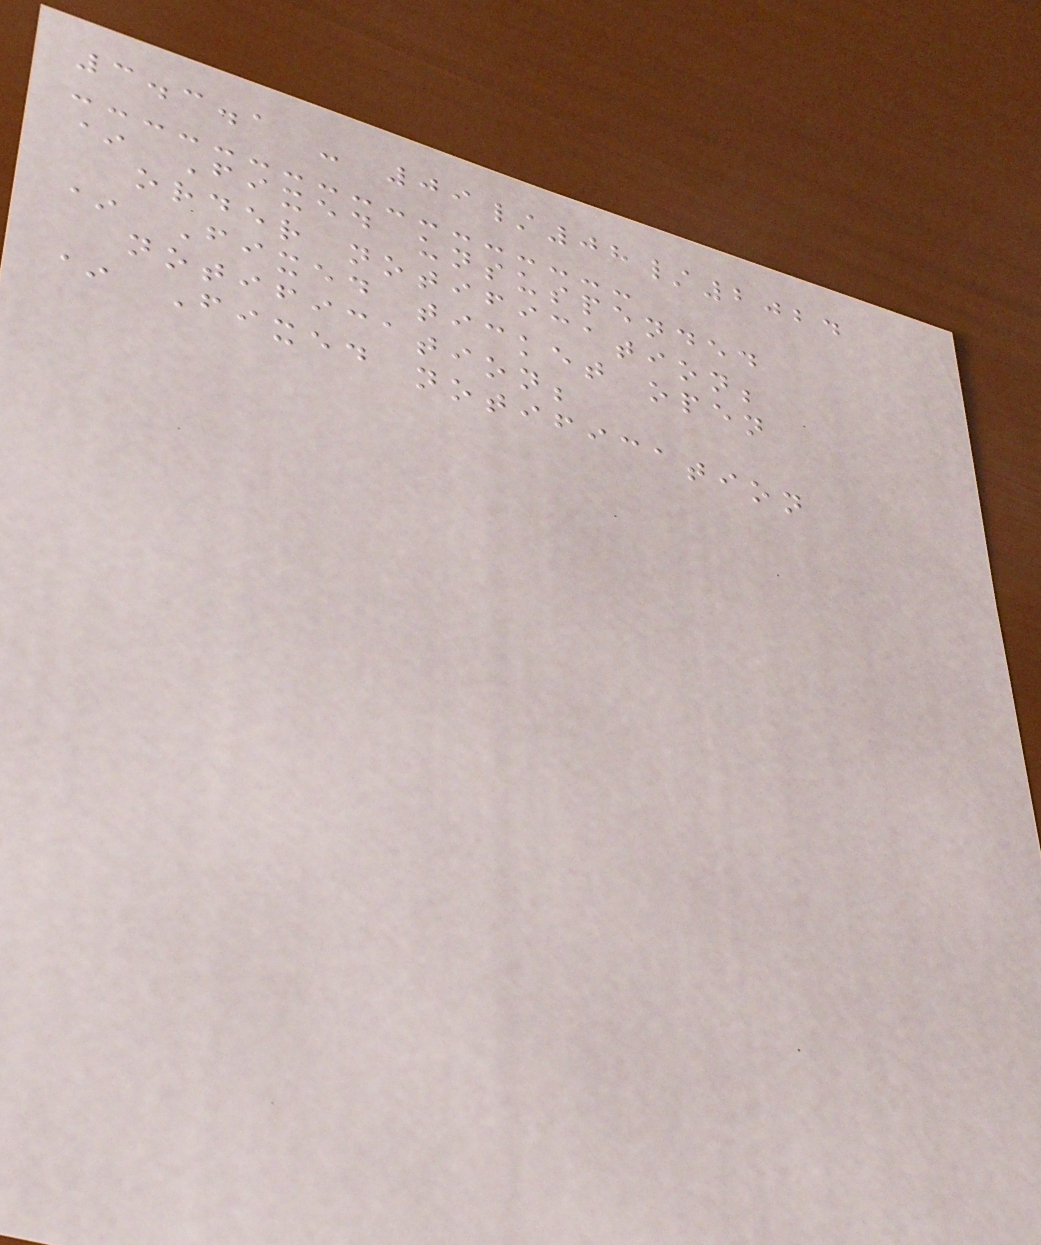3.3.1 - 09/08/2024
* Fixed unsuspended
order notification;
* Fixed ticket open
notification;
* Fixed notification
